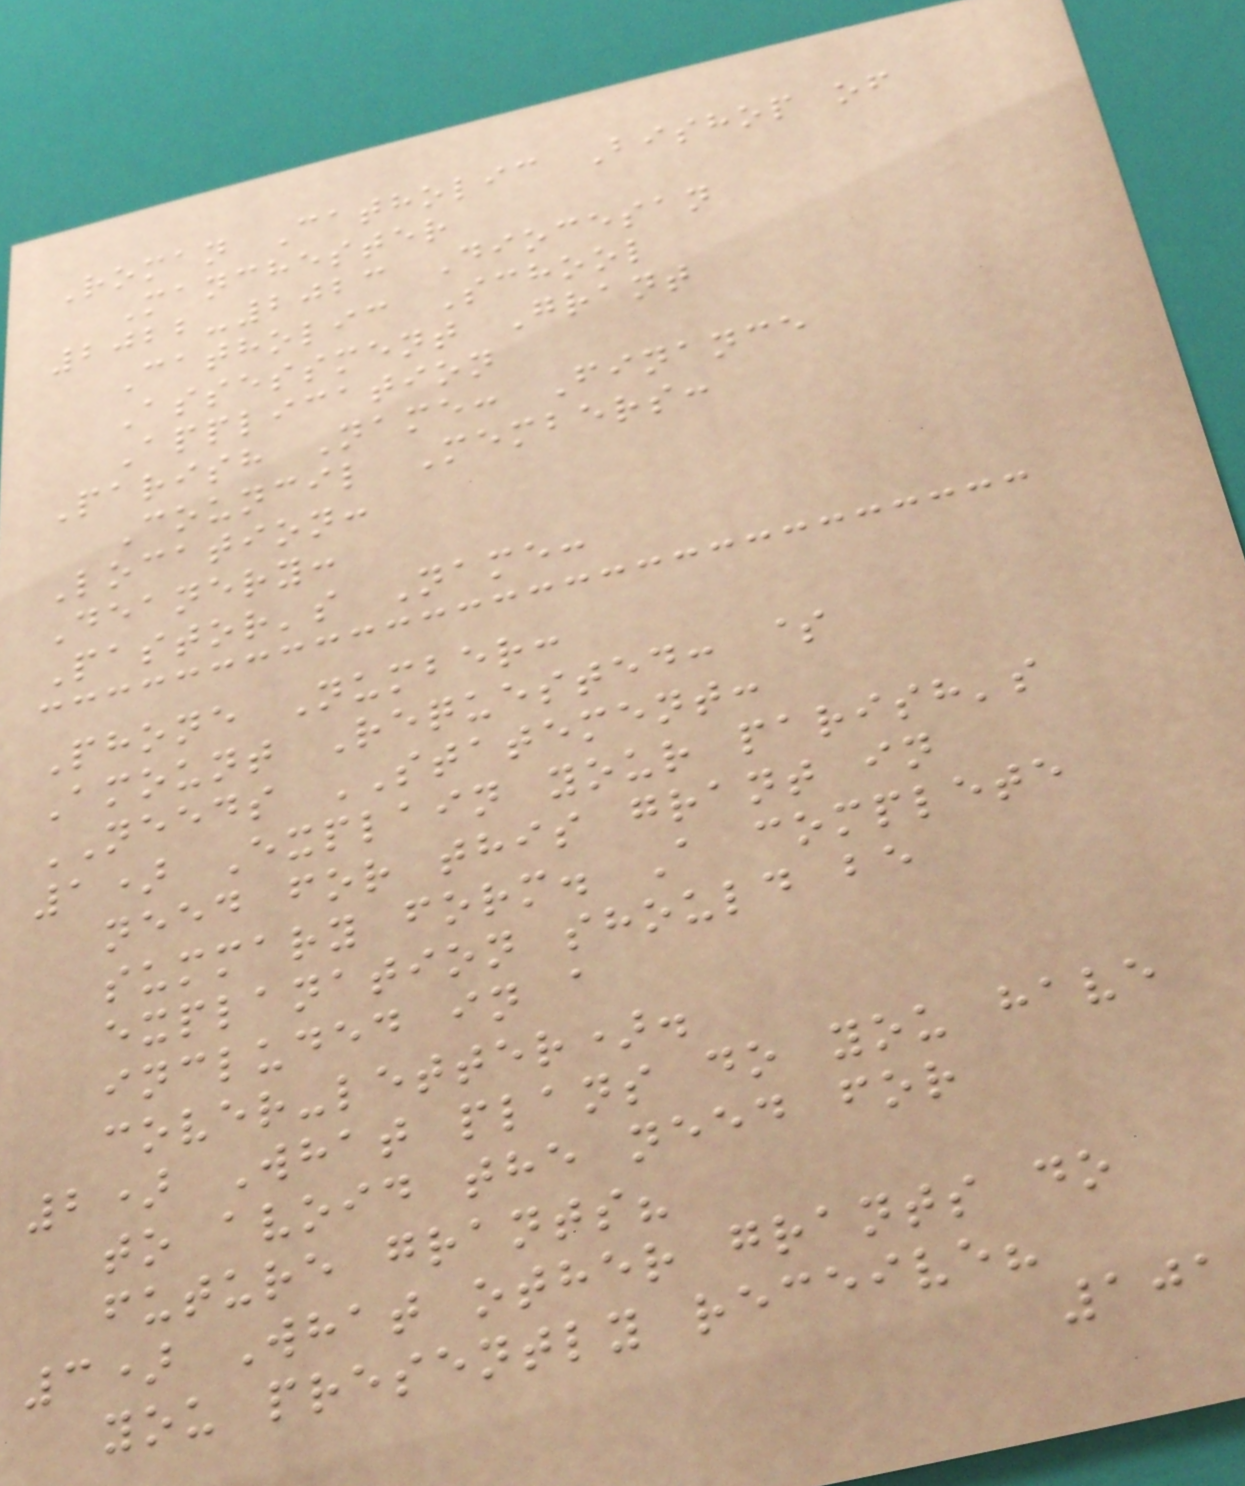Roman Catholic Bishop of
Manchester
2022-2023 Diocesan
Catholic School
Assessment Grant
Application
Parish Name: Finance
Council Members:
Location:
Deanery:
Pastor's Name:
Phone Number:
Amount Requested: $
NEEDS STATEMENT:
1) Explain your parish's
need for this grant in
summary form. A complete
explanation should be
included in a
cover-letter).
2) What plans do you have
to avoid the need for
future grants?
3) What other grants do
you presently receive?
101
